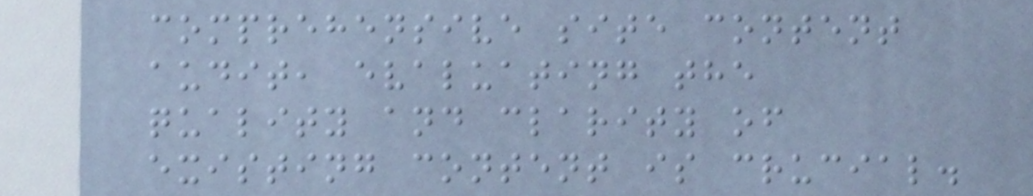comprehensive site content
audit, evaluating the
quality and clarity of
existing content is crucial.
